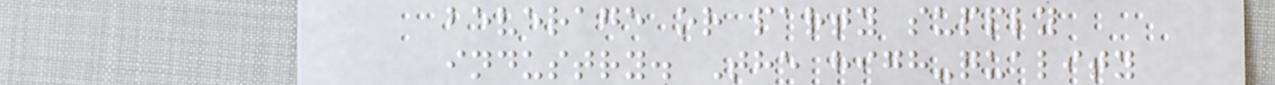beverage or party supply
industry. The high-quality
